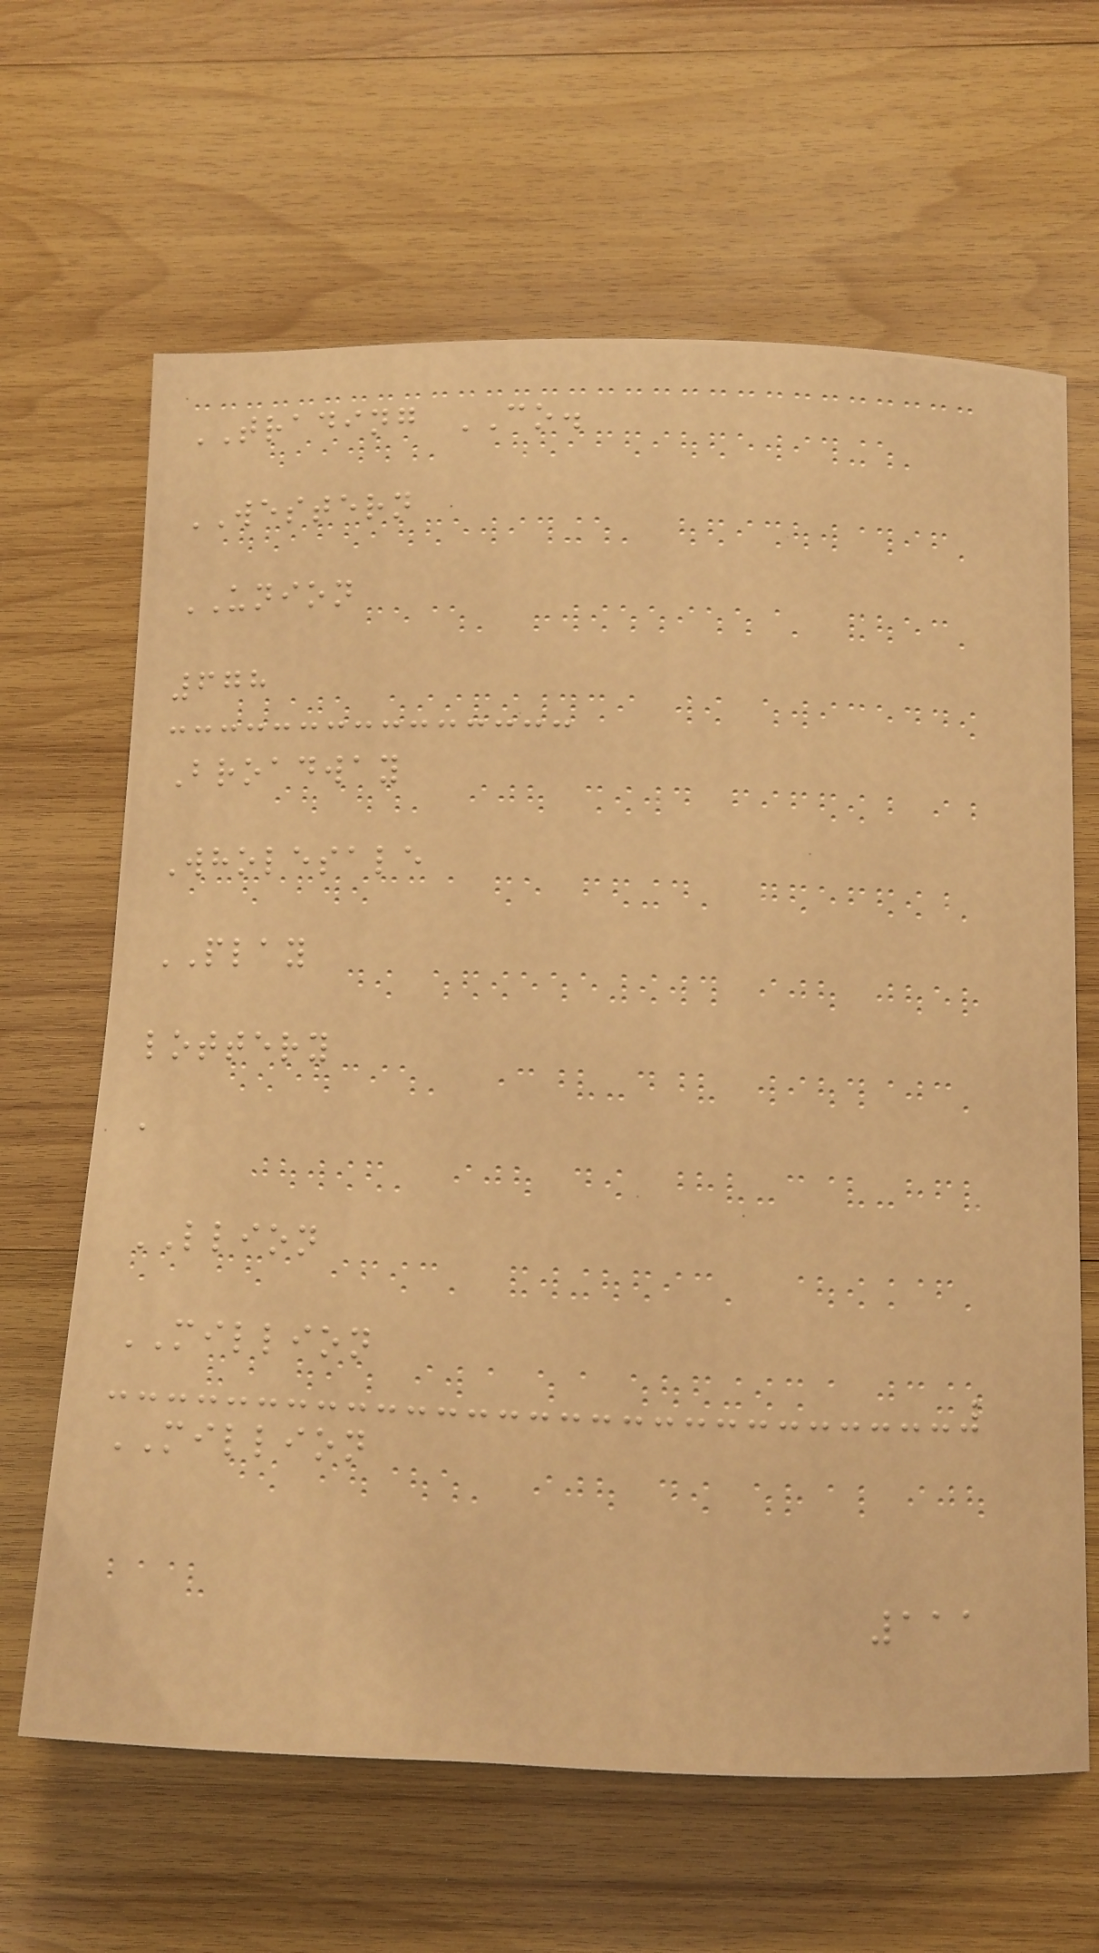TRADING CO.
WESTERN
UNION
678
Broadway
Wholesale
PLAY
lottery
a
LLION
MILLION
MILLION
111
